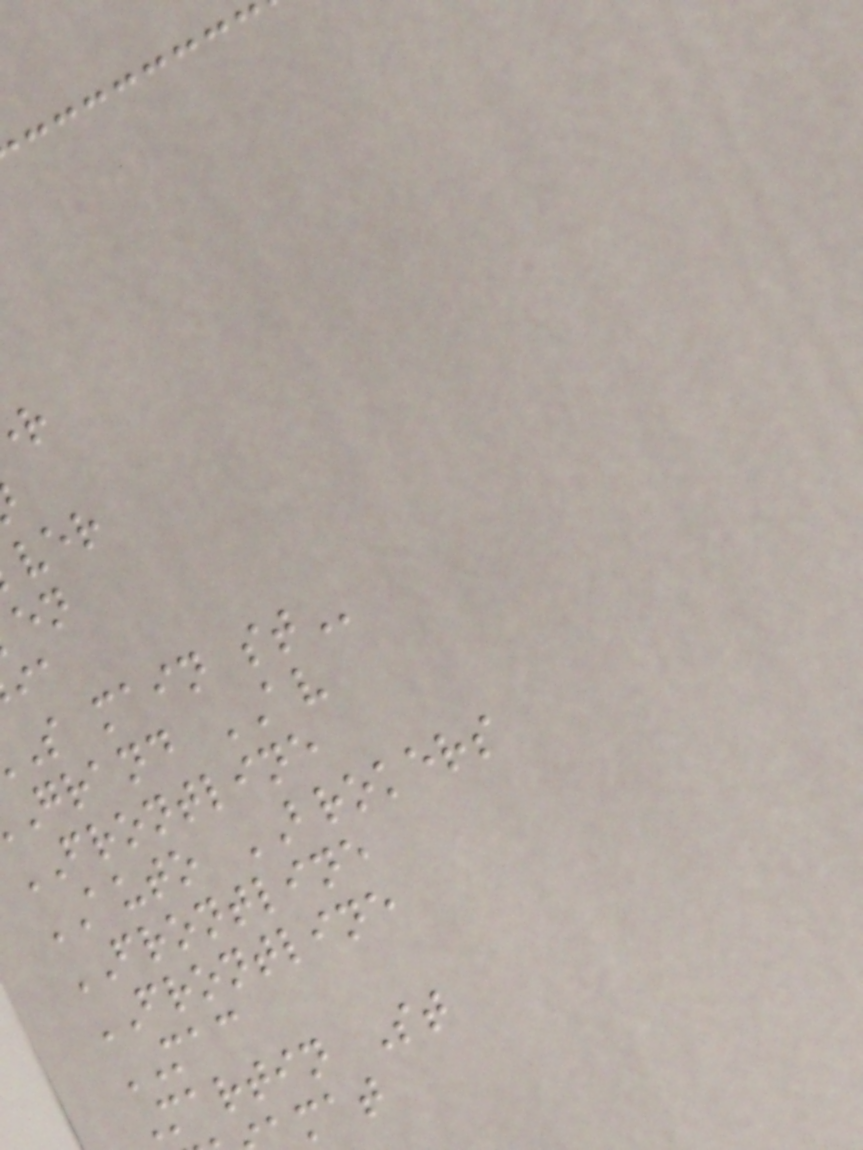S main
grand AV
FRONTLINE
AUTO BROKERS
FRONTLINE
FRONTLINE
MAC
Martin St
